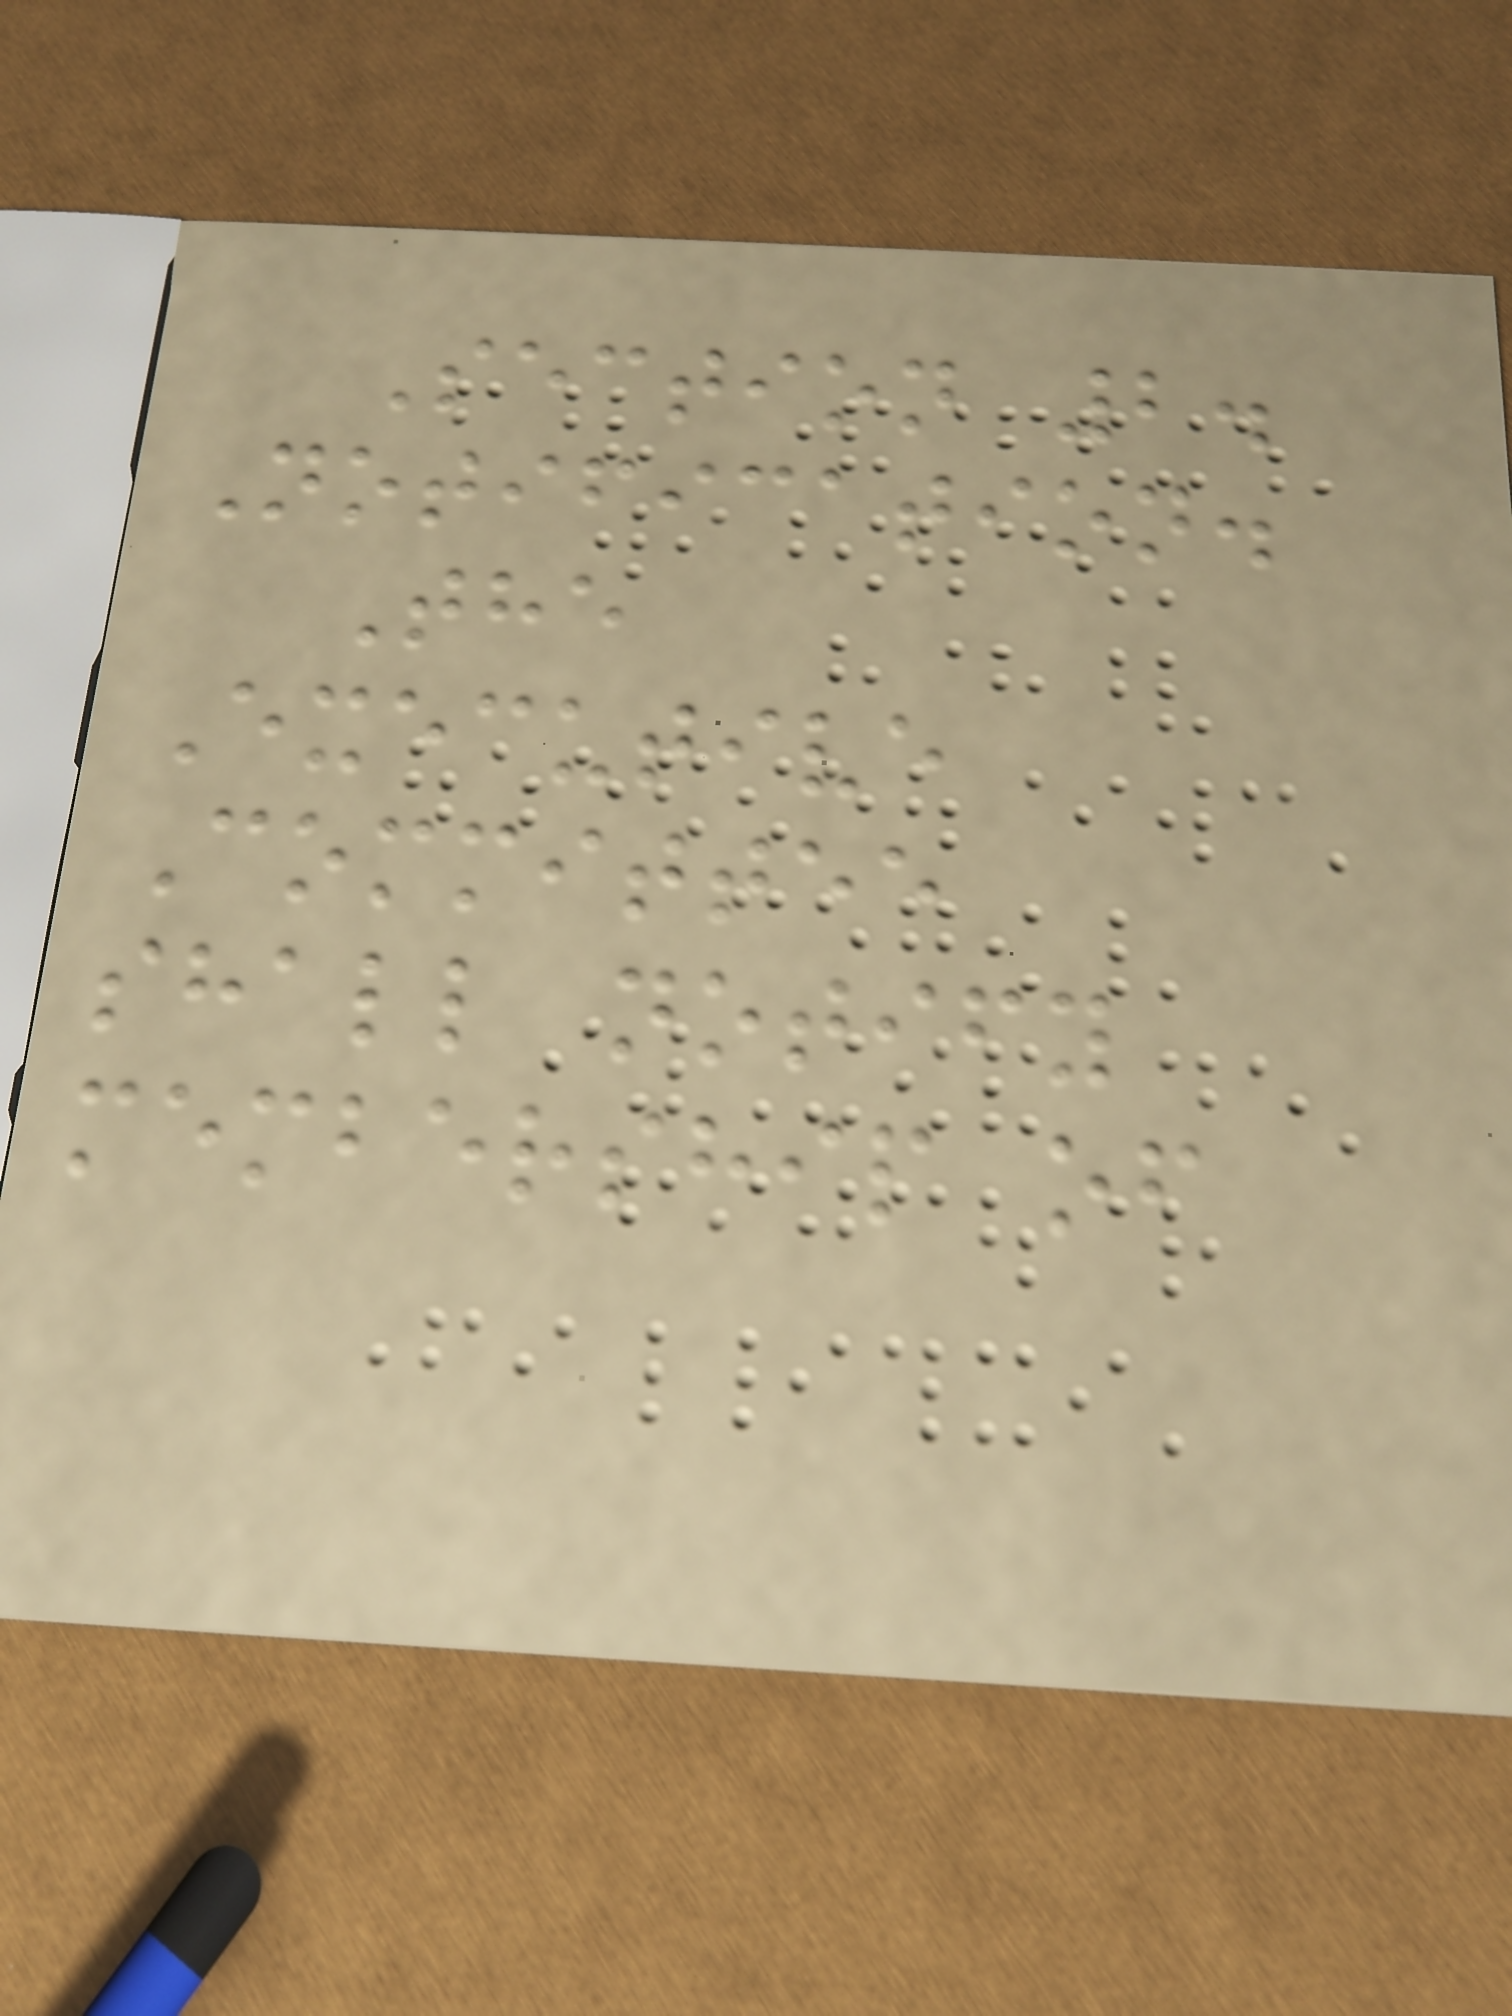Section 2.
Notification.
The
Executive
Committee
shall notify
membership of
